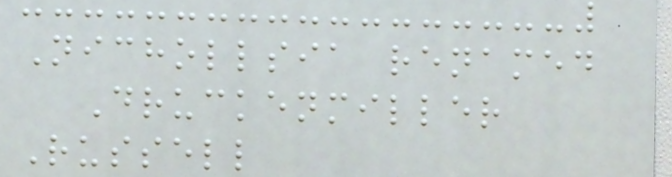Nichollsia renamed
Druckenmiller
Russell
